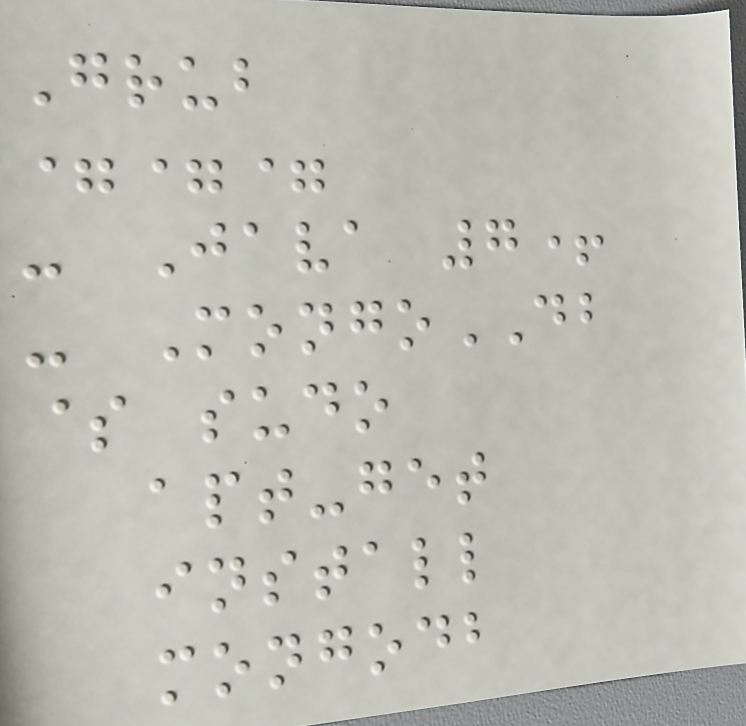Grub
===
- Java 7+
- MongoDB
$ sudo
apt-get
install
mongodb
